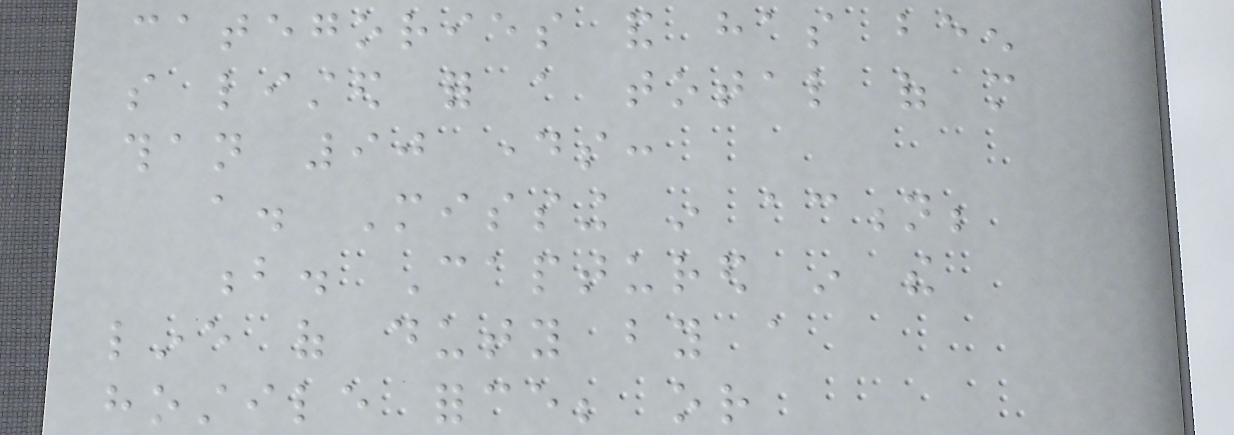categories and has been
so listed for a total of more
than 90 days:
a. Missing in action;
b. Captured in the
line of duty by a
hostile force; or
